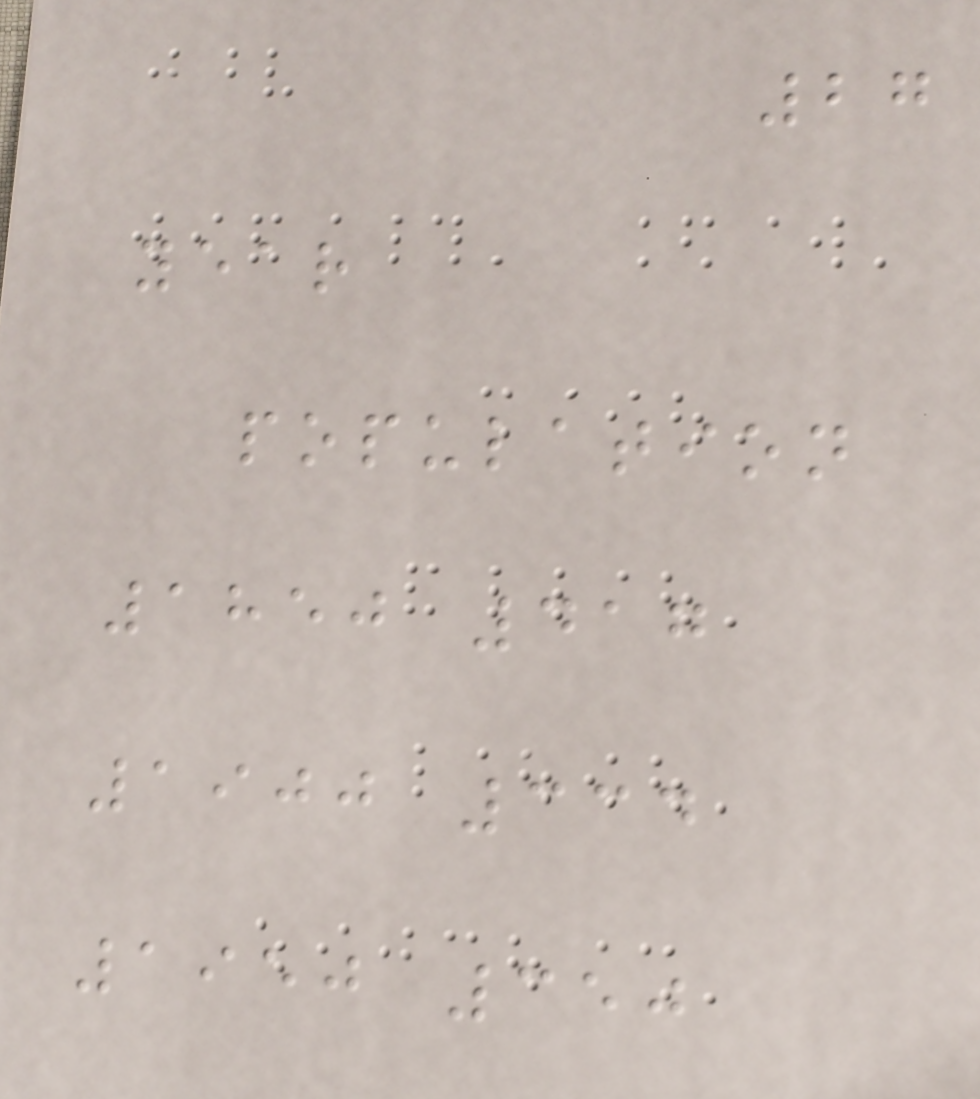27
year
population
1850 417
1900 334
1950 350
